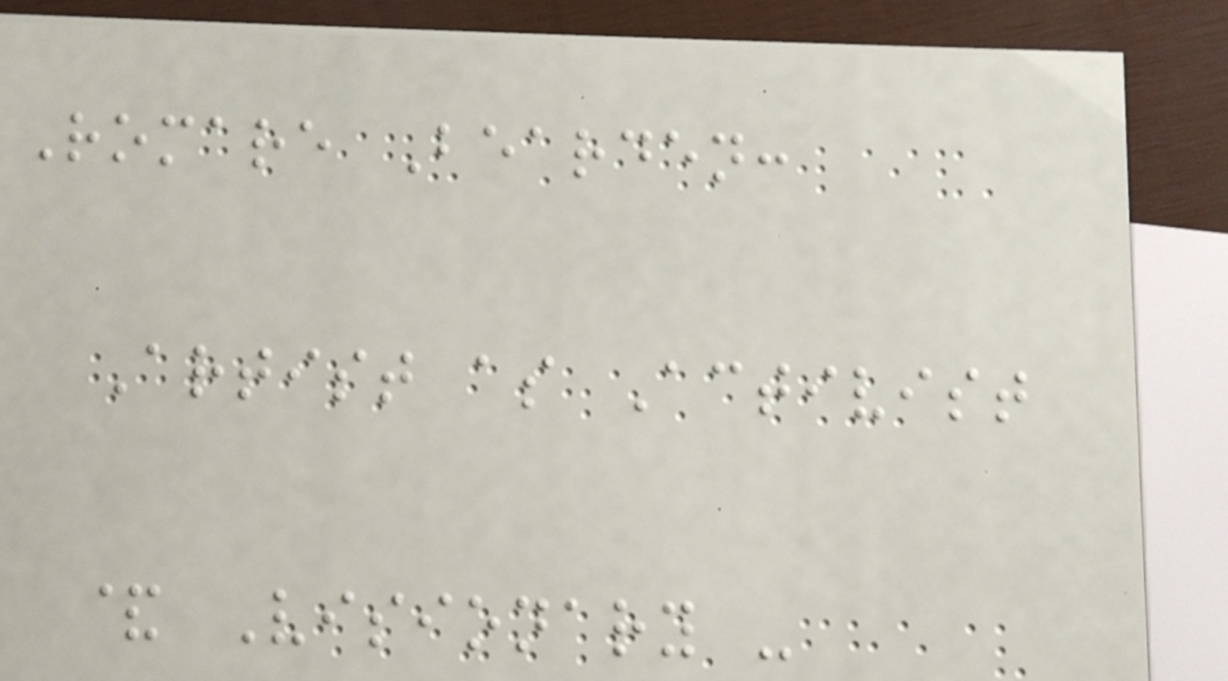Romare Bearden:
Artist as Activist
& Visionary -
